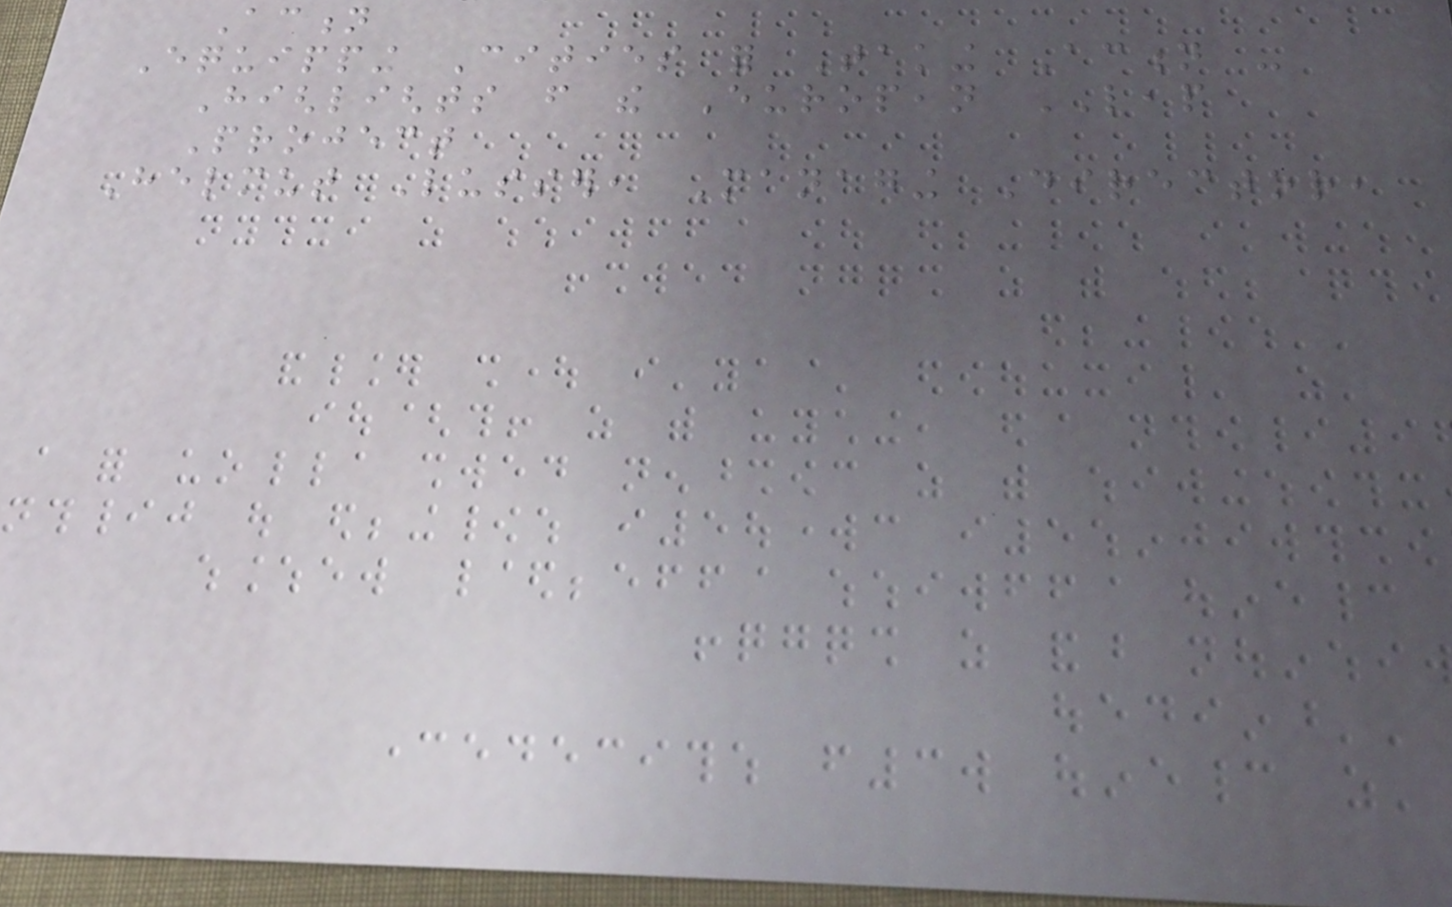Action
Equipping Cities for Taking Action -
Highlights from the European LEAP
Project
Helmut Lusser, Managing Director,
